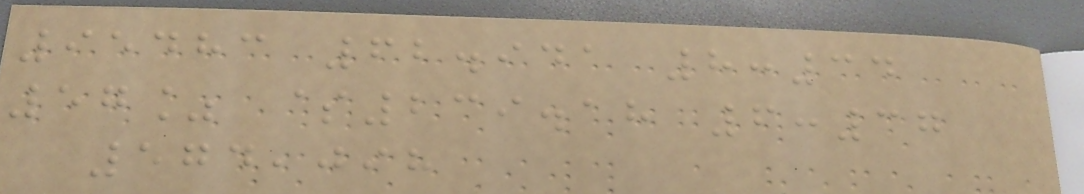95483 62.941 8:34
57% $239.18 6:37
574,098
